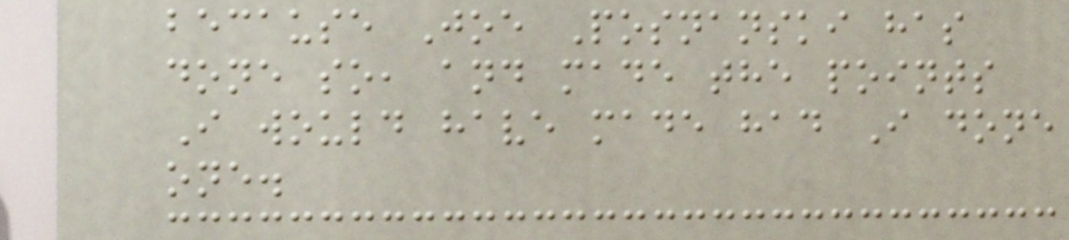because Joe Posnanski has
done so, and made the points
I would have made had I done
one.
